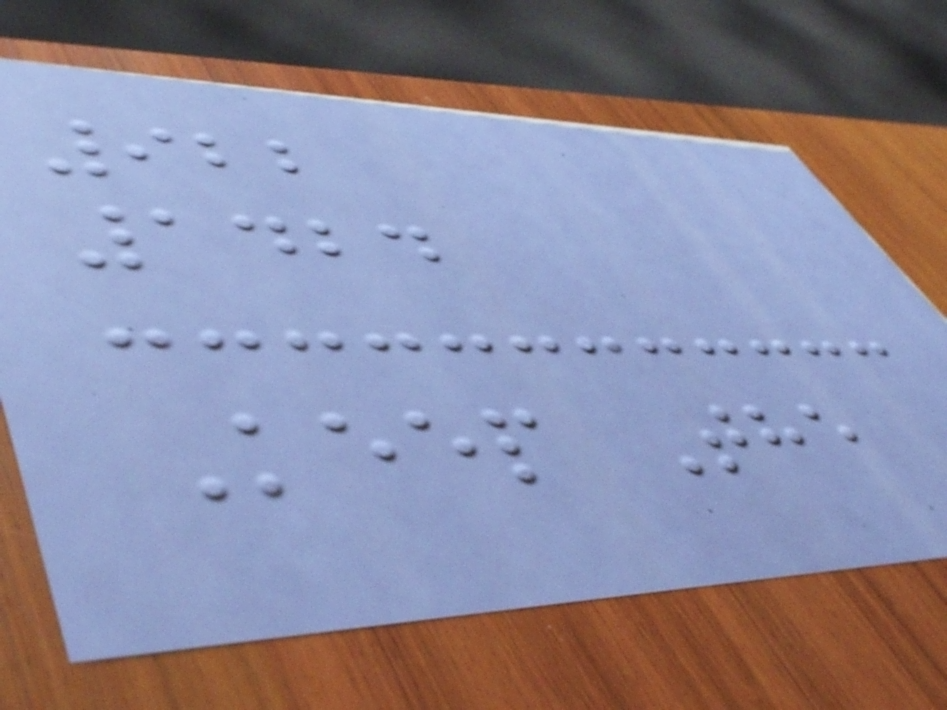922
1424
Keep The
